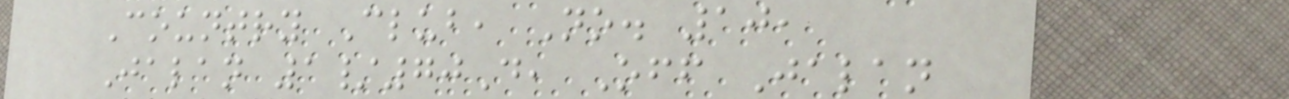Country Club, No. 10,
Jalan 1/70D, Off Jalan
